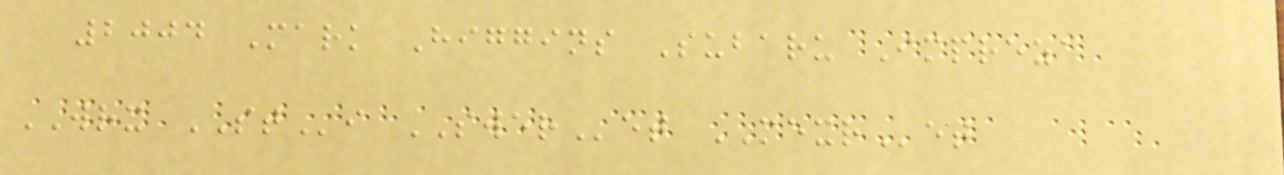2004 Mark Higgins Subaru Impreza
WRX STi SWERet MEXRet
